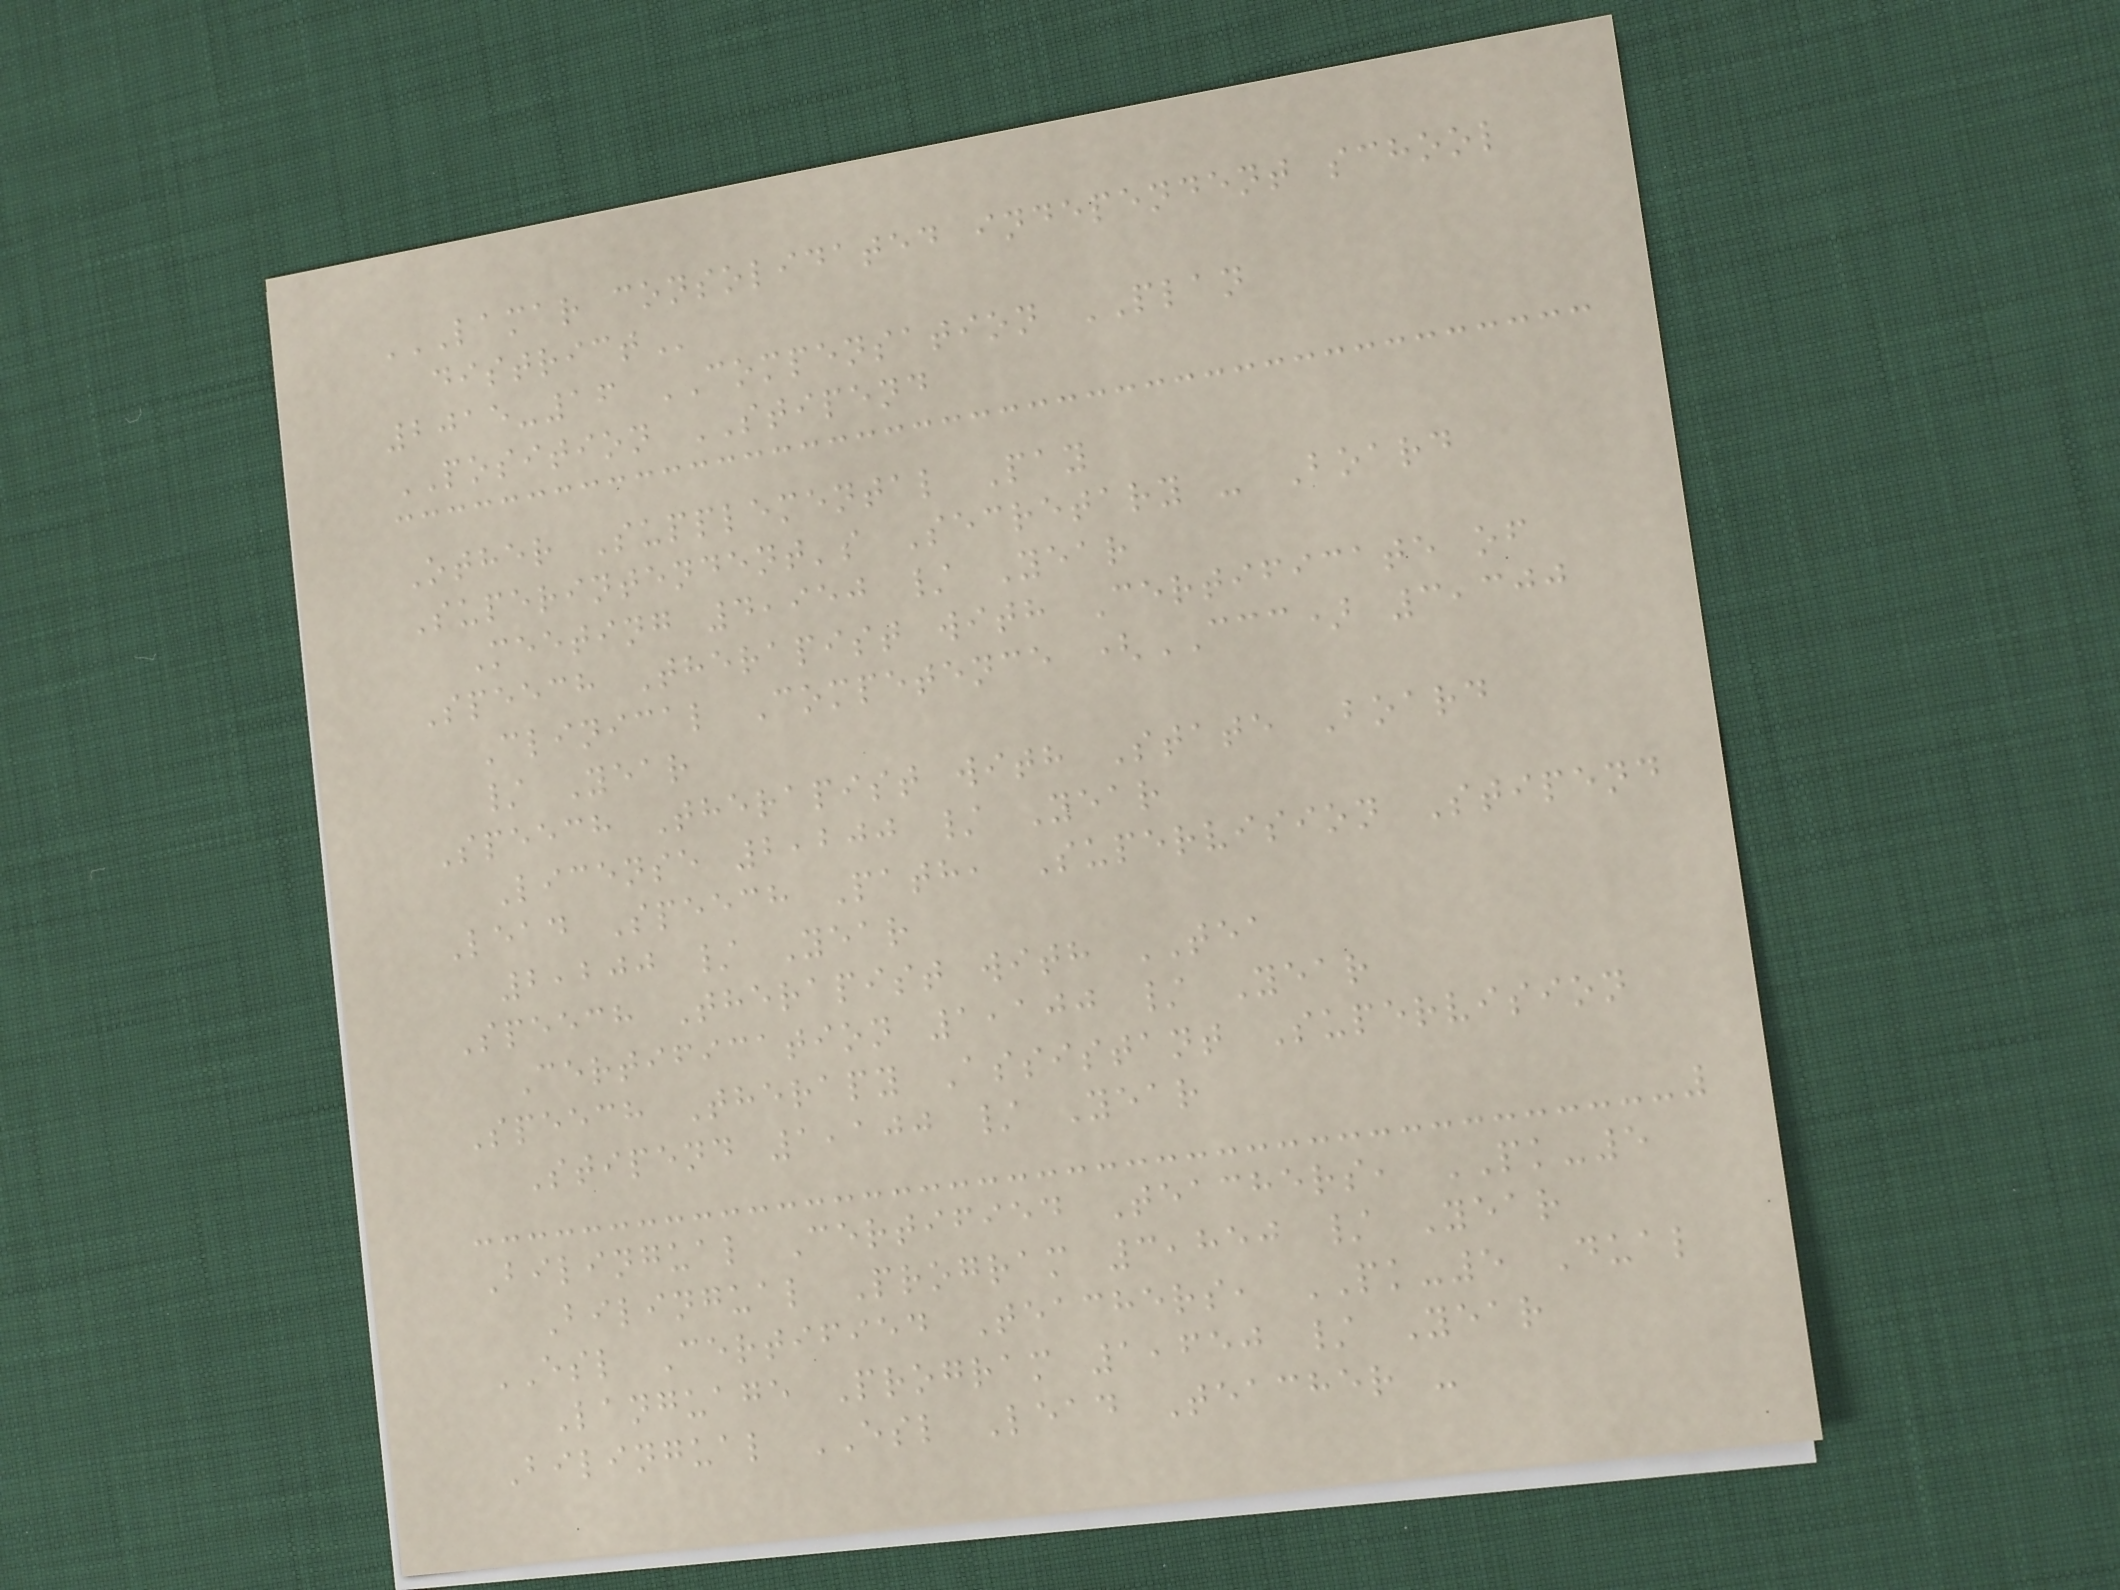LAMAR CONSOLIDATED INDEPENDENT SCHOOL
DISTRICT
2015-16 COMPENSATION PLAN
POSITION STIPEND
Other Supplemental Pay
Superintendent's Secretary - Board
Meeting 4,950 / Year
Speech Therapist with Certificate of
Clinical Competence (CCC) 3,300
/ Year
Speech Therapist with State Board
License 2,200 / Year
Lead Speech Path, Supervision Stipend
2,200 / Year
Speech Therapist with TEA
Certification 1,100 / Year
Speech Therapy Assistant Supervision
Stipend 1,100 / Year
Bilingual Certified Teachers, PK-5
Bilingual Program 3,850 / Year
ESL Certified Teachers, PK-5 Dual
Language Program 1,650 / Year
Bilingual ESL Lead Teacher -
